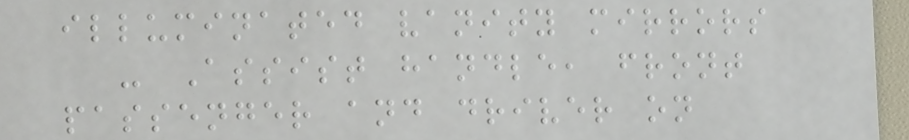illuminated vanity mirrors
- Assist handle, front
passenger and driver on
